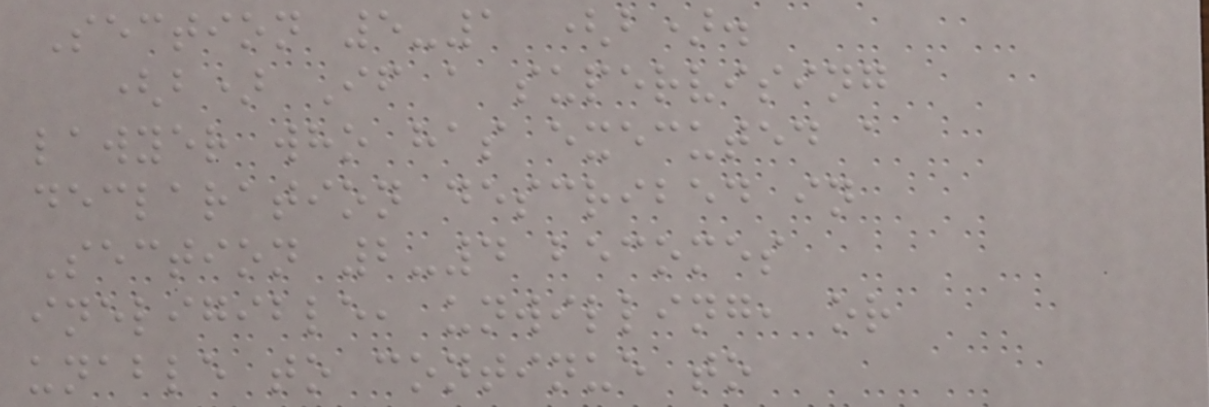Section 5-1 (b).
(b) If a supervising
lawyer who has executed a
declaration described in
Section 2-4 becomes
ineligible, unwilling, or
unable to continue to
